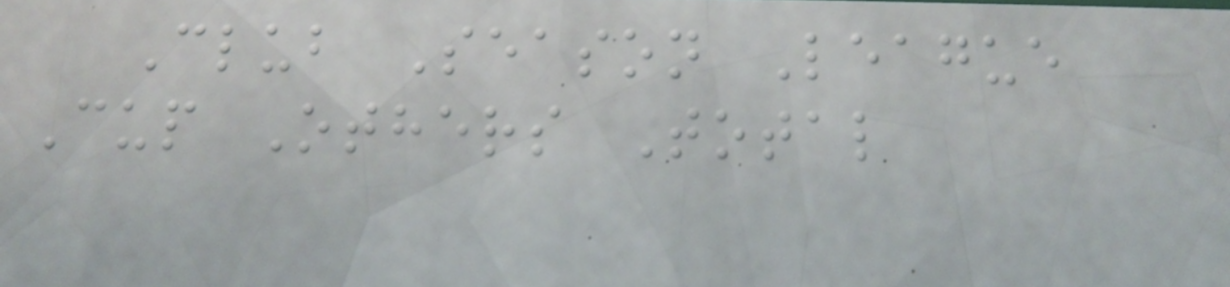Club Season League
Cup Others Total
